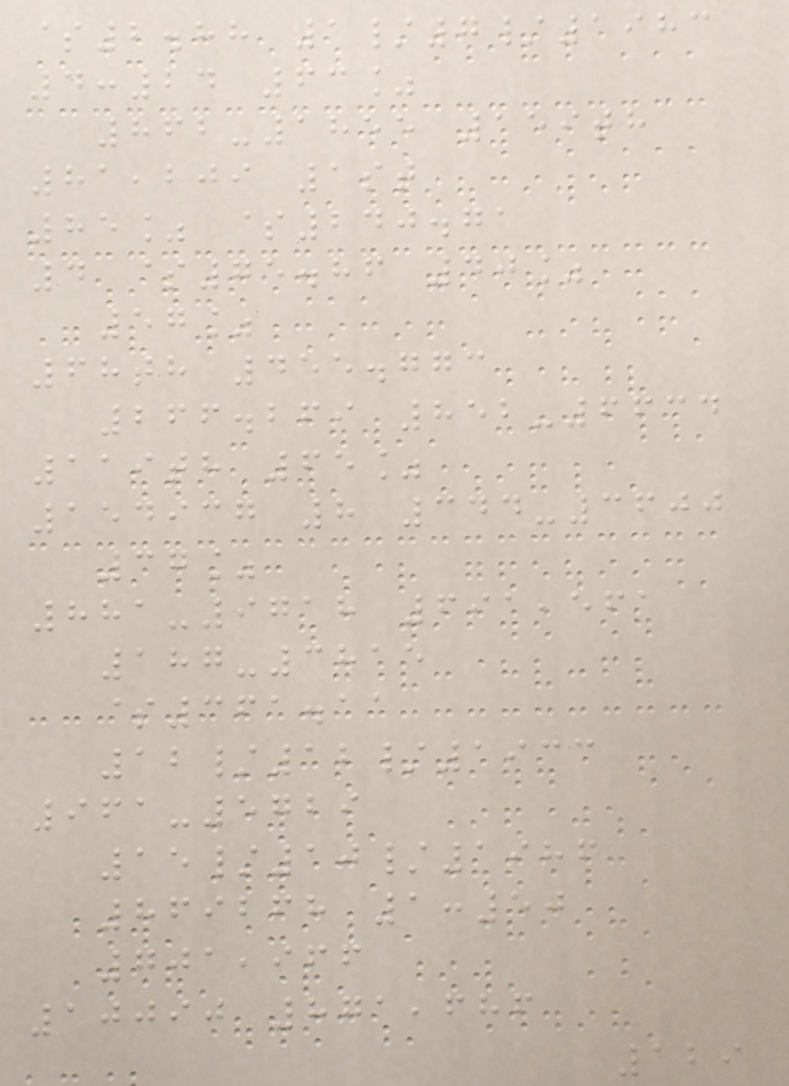$2.88 1/7/1983
4:24 63%
862-1855 159th
81,209 1st
85% $240.71
4 $75.86 40%
57%
68th 455.773
266.269 852-6634
119th 65%
154937 8 344-3600
37%
881-9718 691,561
187-3815
$361.11
12/12/1933
961-5729
15/10/1986
869268 1:50
701,966
10090 871,686
129
